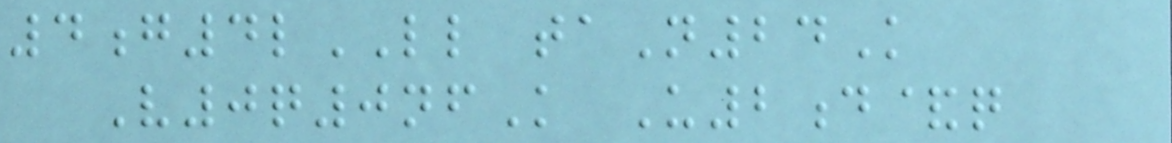4g4lLL taN24K
V0q0nfK U2d&q
